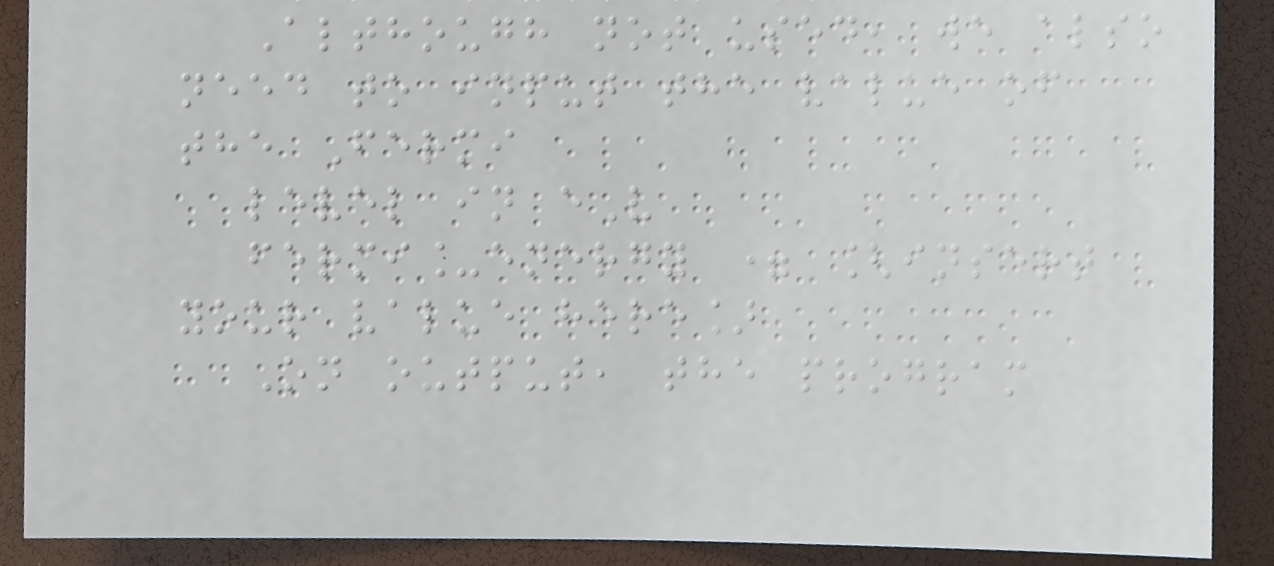Although not used, we also
need to input the value of
the Fermi
level in eV
fermi_energy = [insert
your value here]
On output, the program
